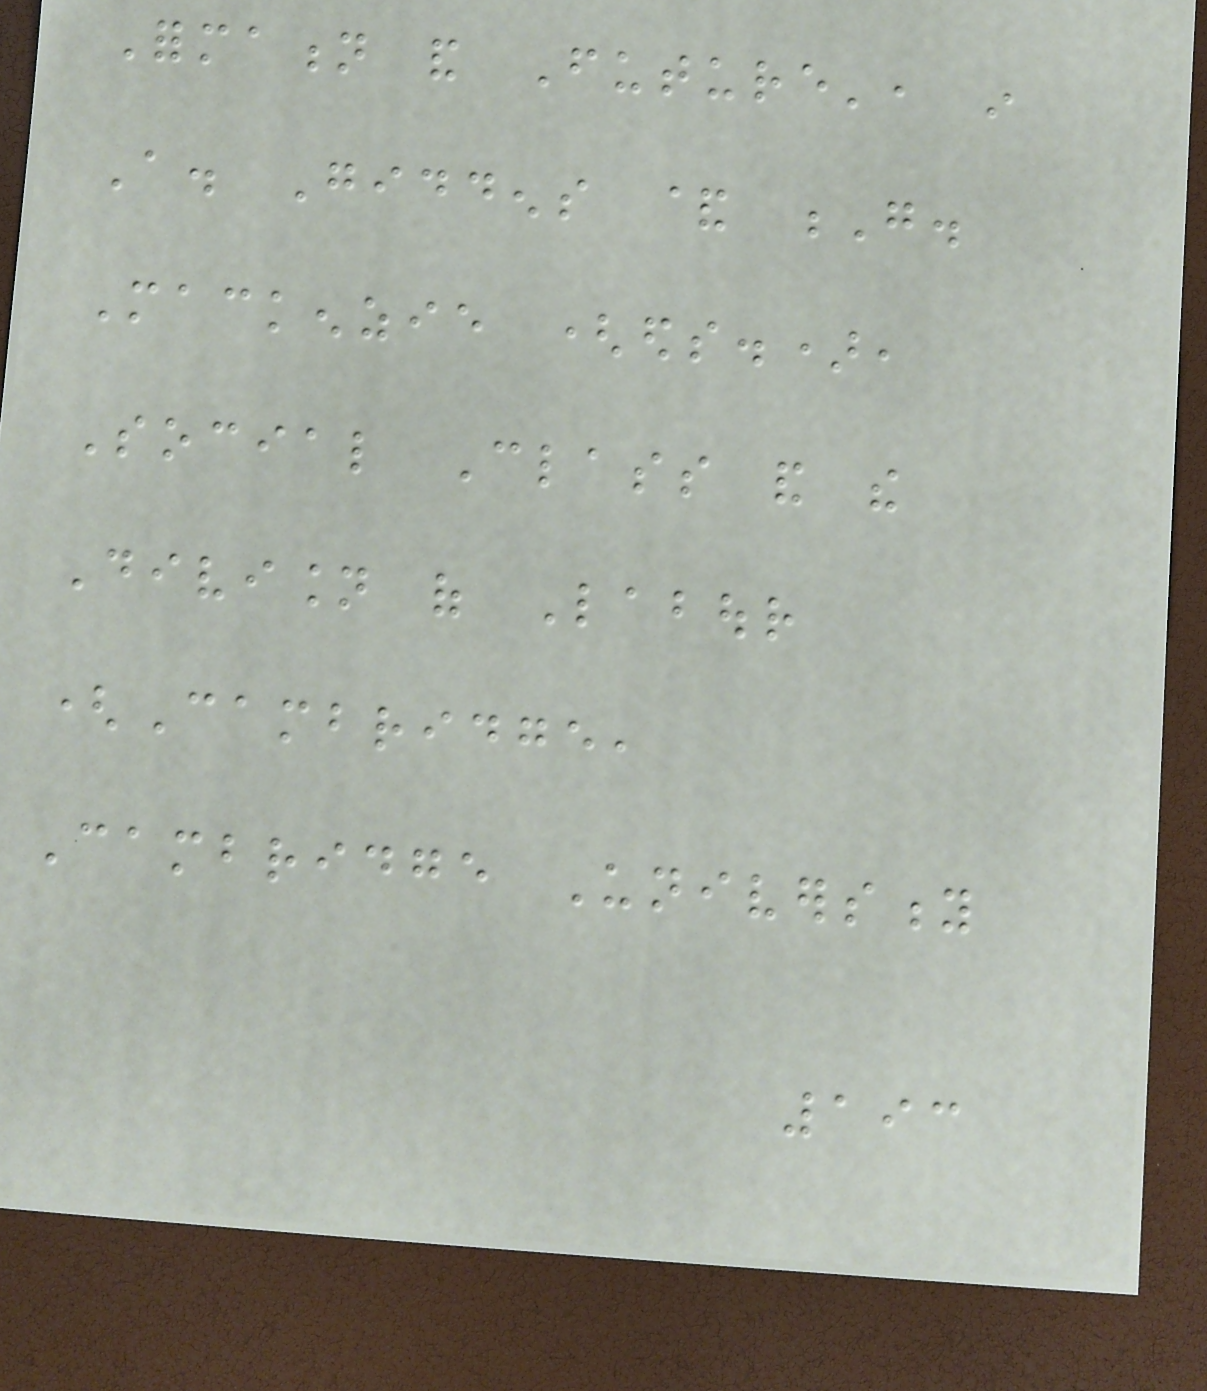Formation and Future', in
A. Giddens & G.
Mackenzie (eds.),
Social Class and the
Division of Labour
(Cambridge,
Cambridge University
193
